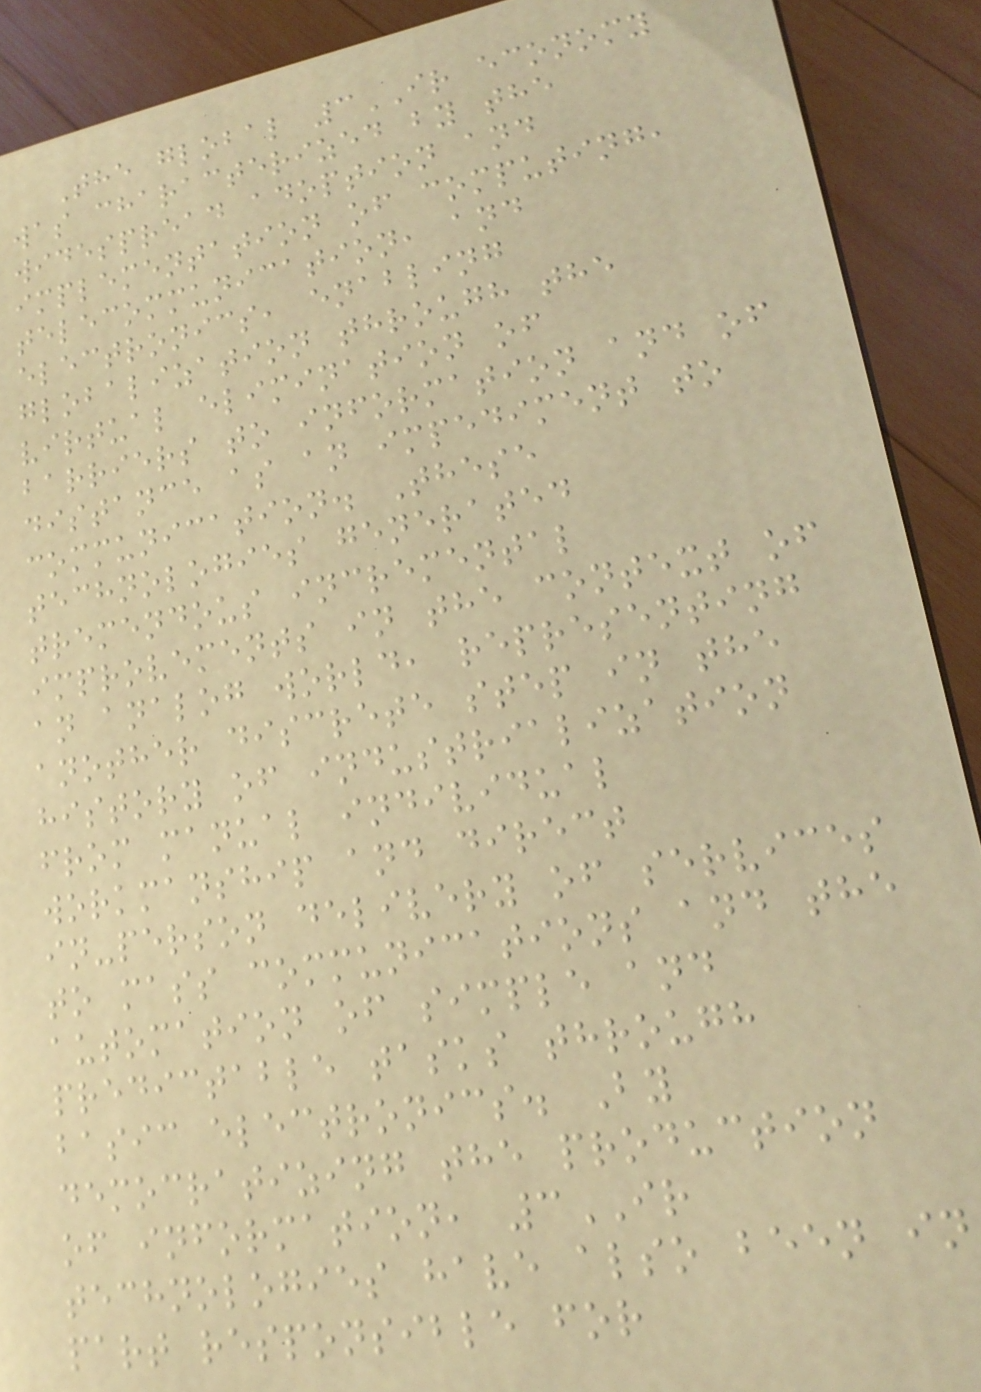The global 3IR economy
was characterized by the
widespread adoption and
implementation of computing,
telecommunication, and
electronics, enabling
globalization through the
virtual elimination of
barriers to information and of
distance as an impediment to
communication. These
technologies generated
tremendous incremental
improvements in the context of
an analog world, representing
another discrete step in the
history of industrialization
from manual individual
workmanship and direct
in-person delivery of services
to mass communications and the
automation of simple and
predictable tasks through
basic electronics. By
democratizing the production
of information, 3IR
technologies have also been in
part responsible for
